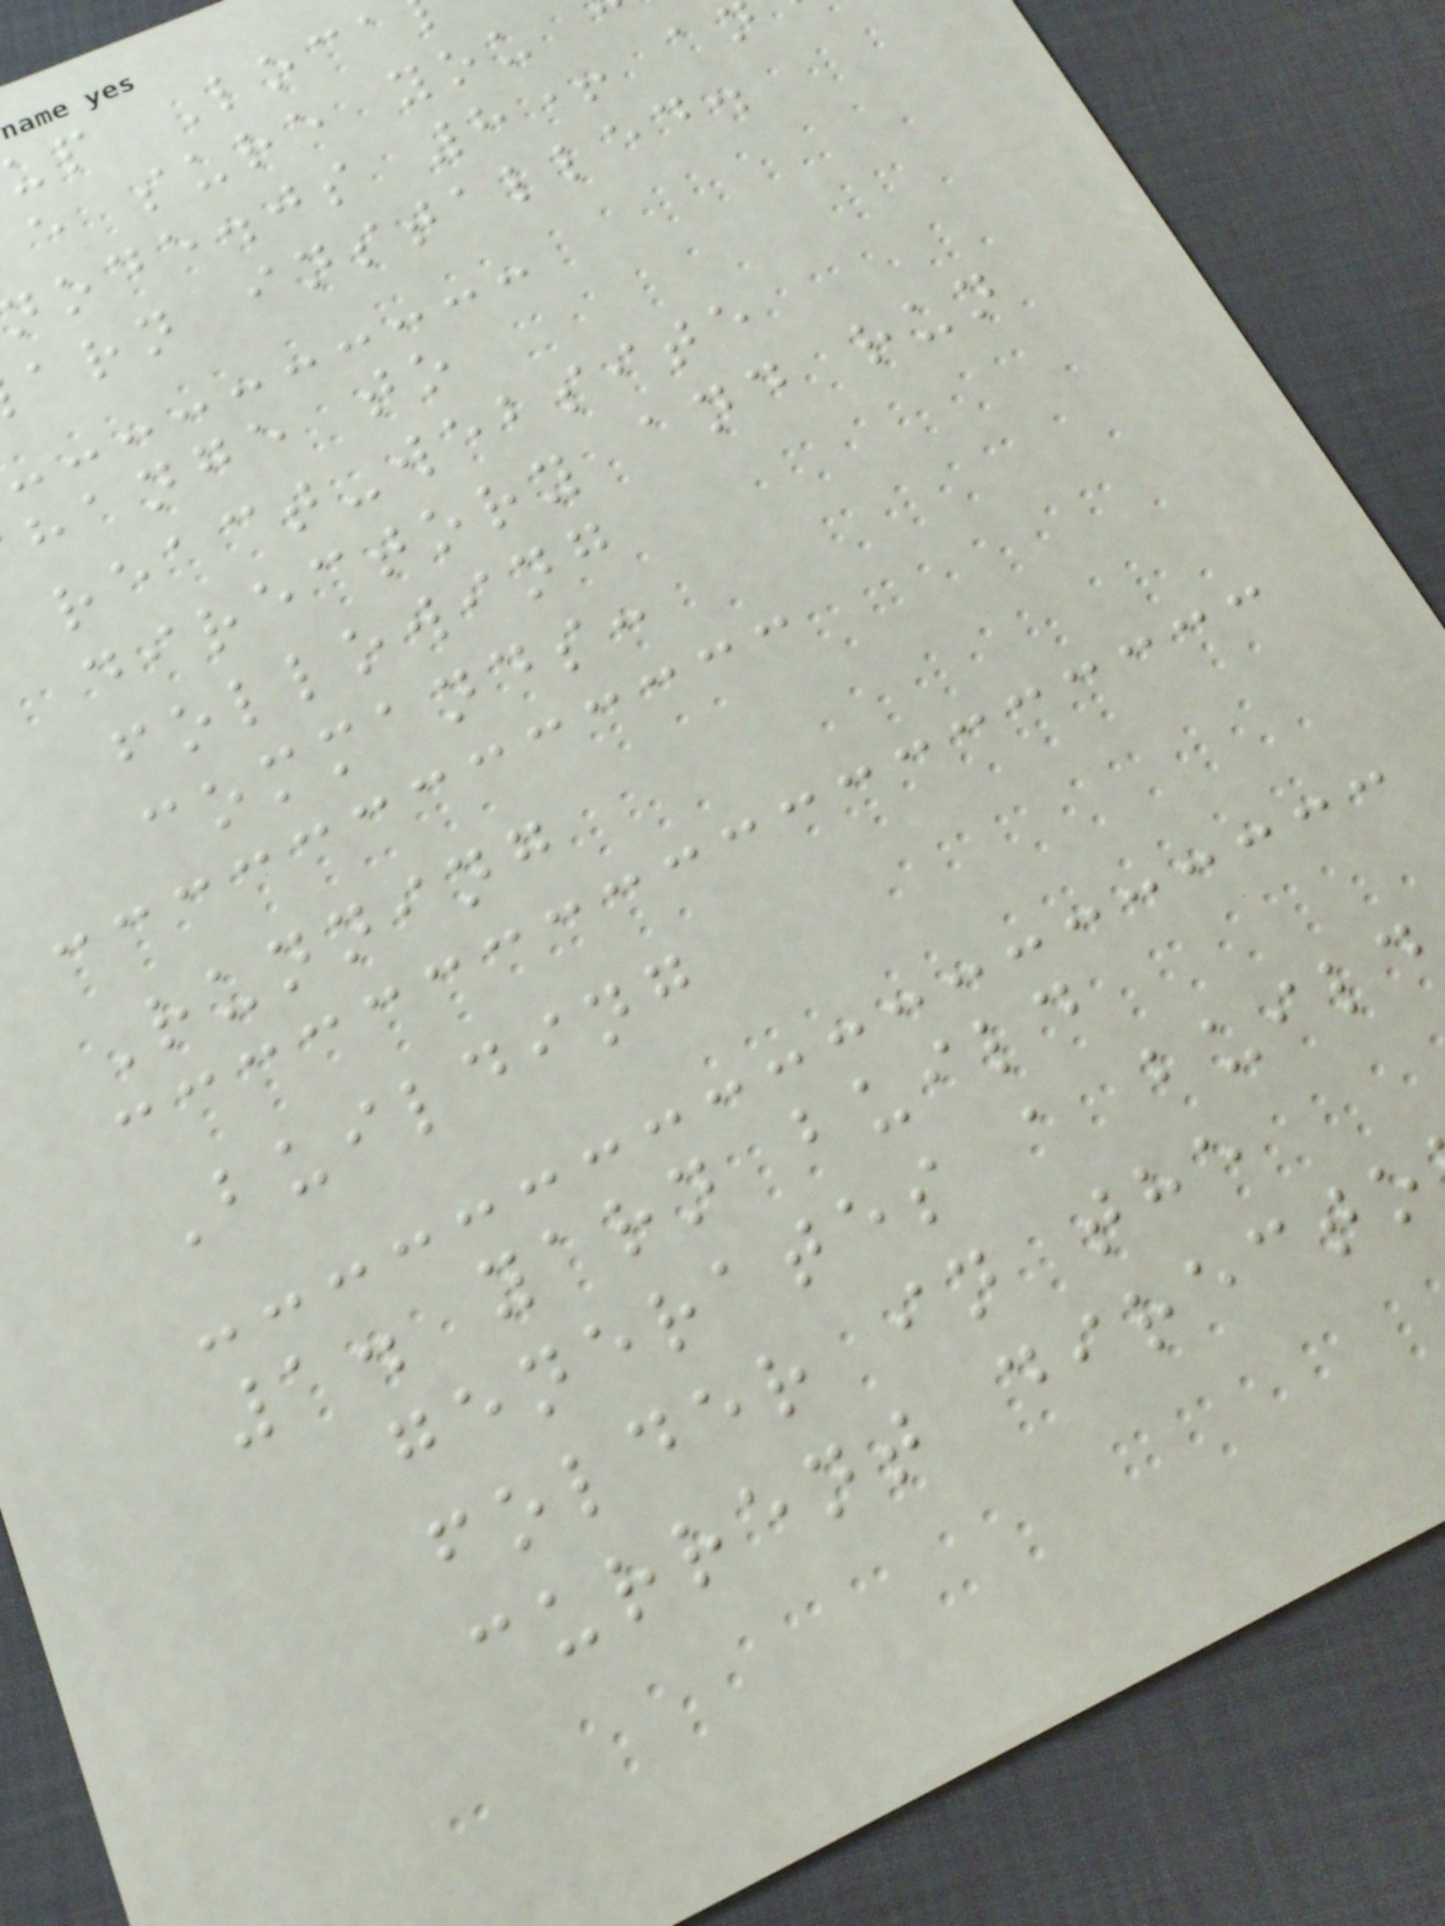up Loca
e sure you
ode.js 8+ a
arn installed.
hange to
react-website
directory and run
following
commands:
Running
Building
1. yarn build
generates a build
folder in the
current directo
